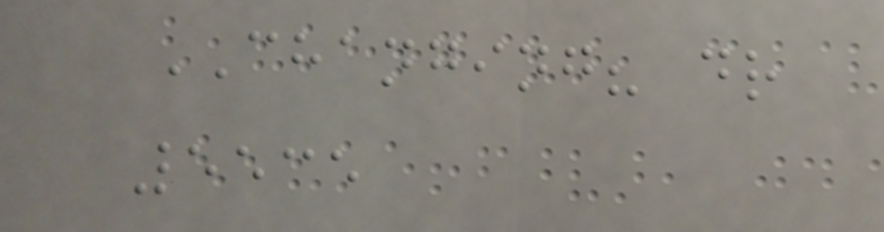CHANGING? dr
5535
